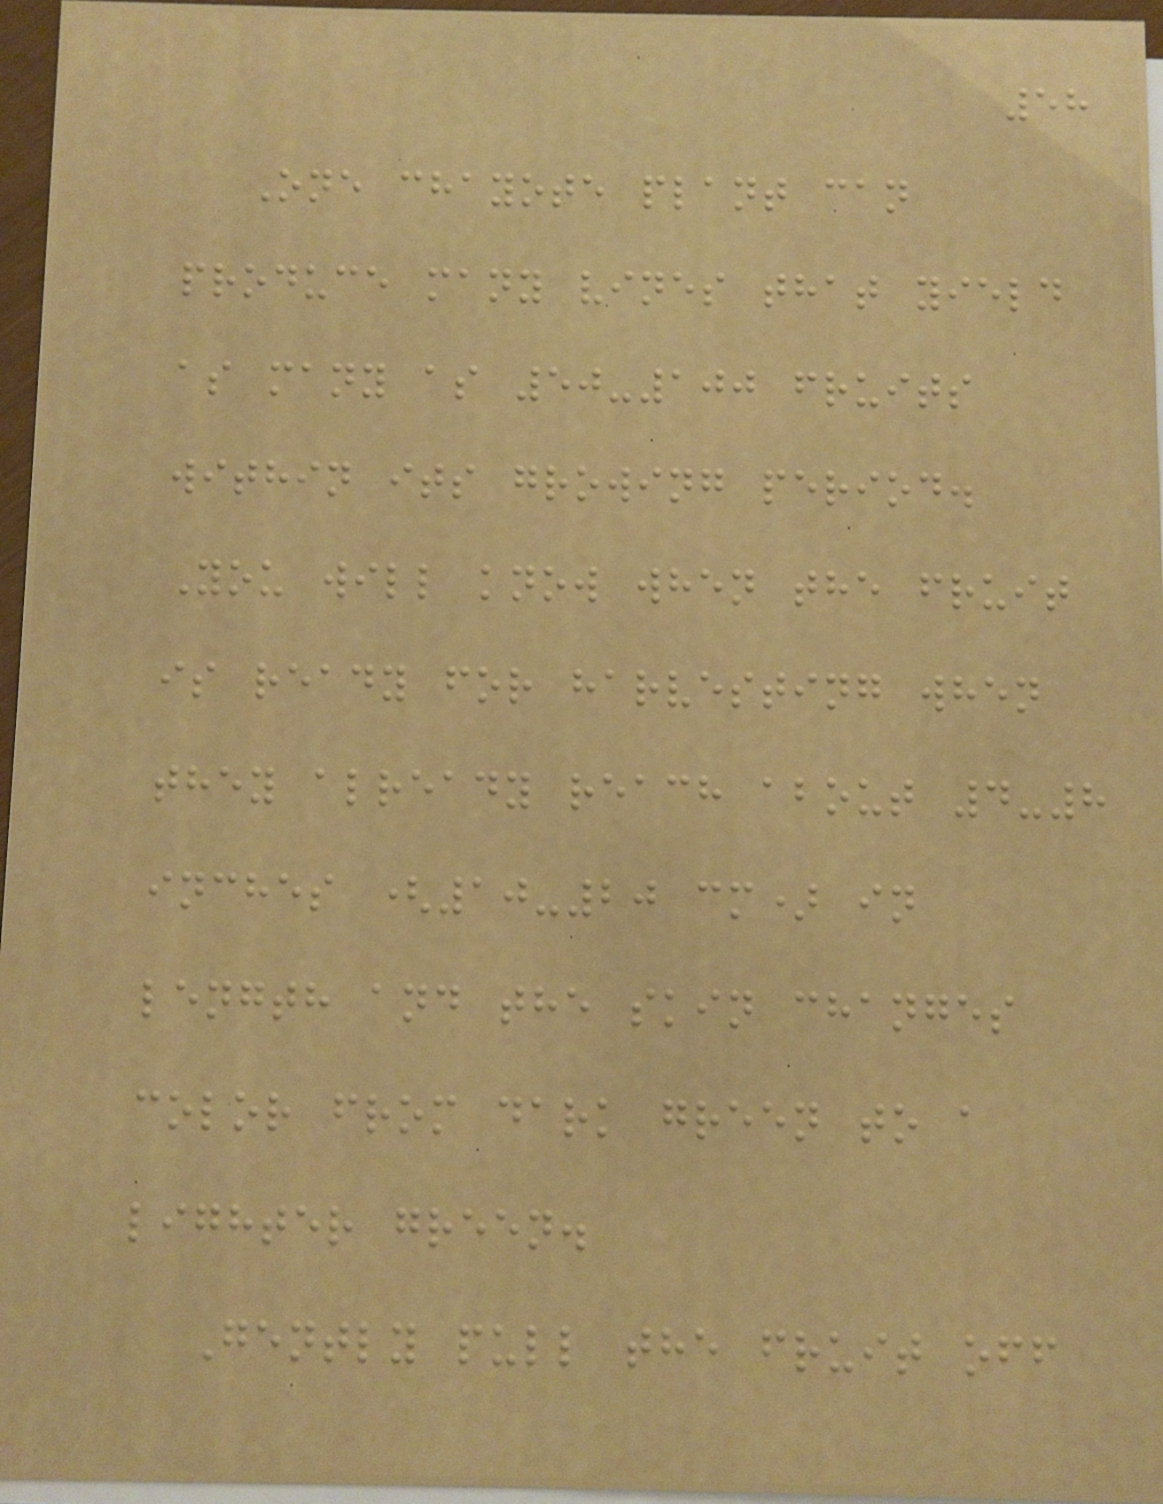58
One chayote plant can
produce many vines that yield
as many as 50-100 fruits
within its growing period.
You will know when the fruit
is ready for harvesting when
they already reach about 4-8
inches (10-20 cm) in
length and the skin changes
color from dark green to a
lighter green.
Gently pull the fruit off
